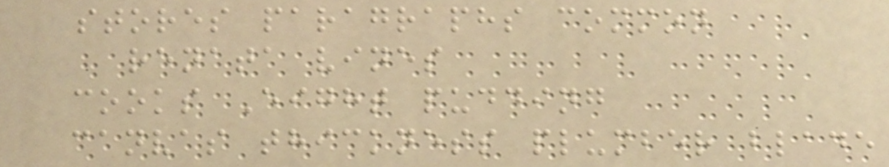stores paragraphs common
renata vines
cooks Eight pudding
canvas thickness plumber blade
